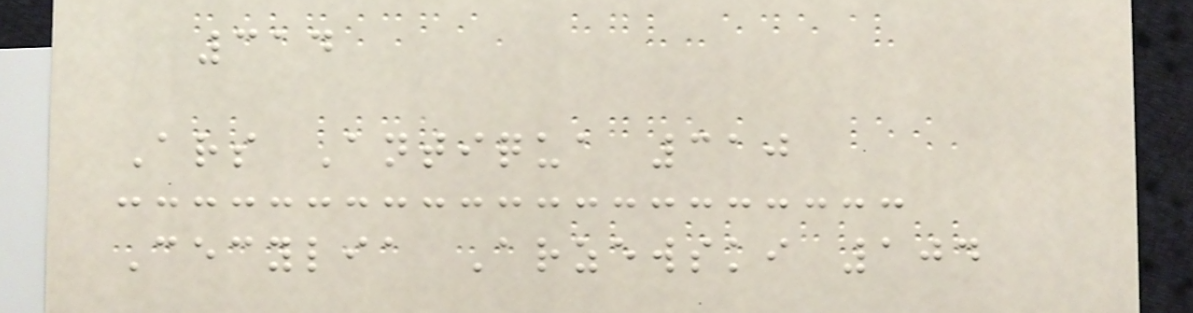314
Ars Antiqua 310
Cecylia Arzewski 104
